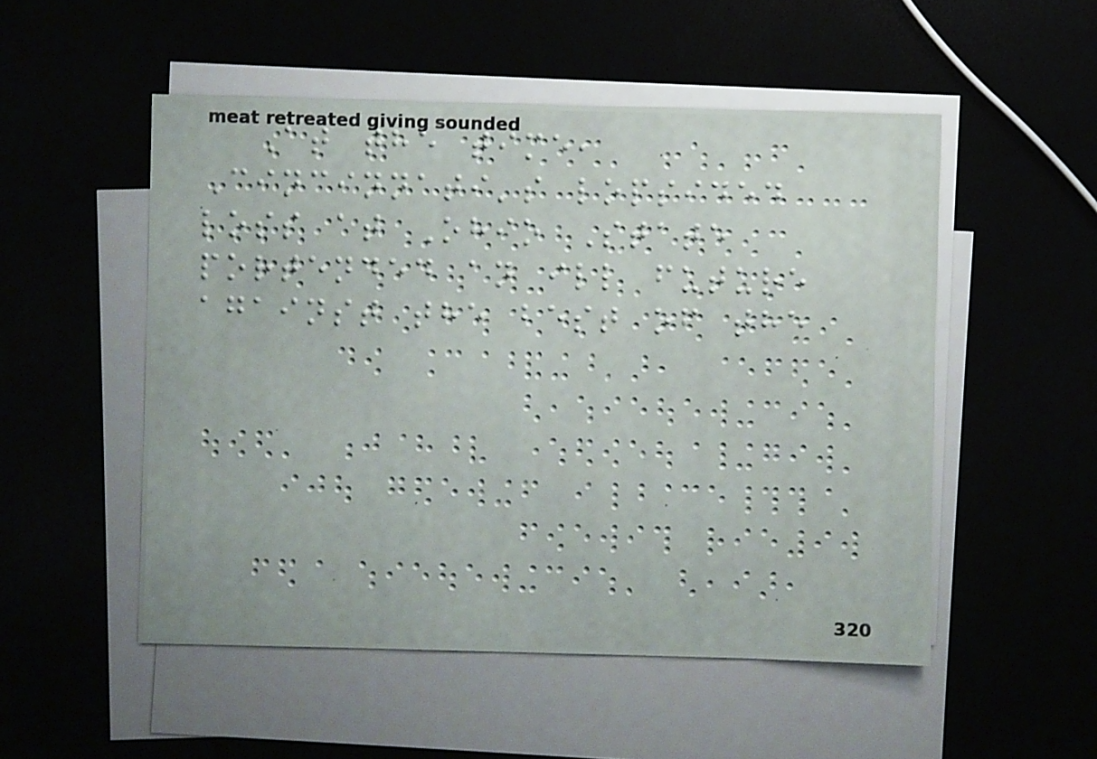At the time,
Cincinnati's lopsided
loss at Ohio State
portended an ill future
against the best of the
